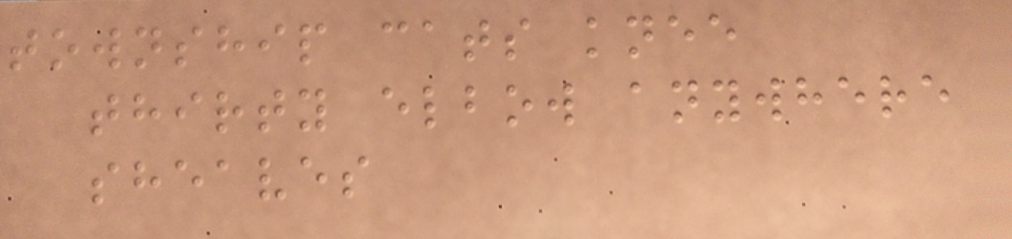township cats knee
thirty elbow anywhere
sheaves
